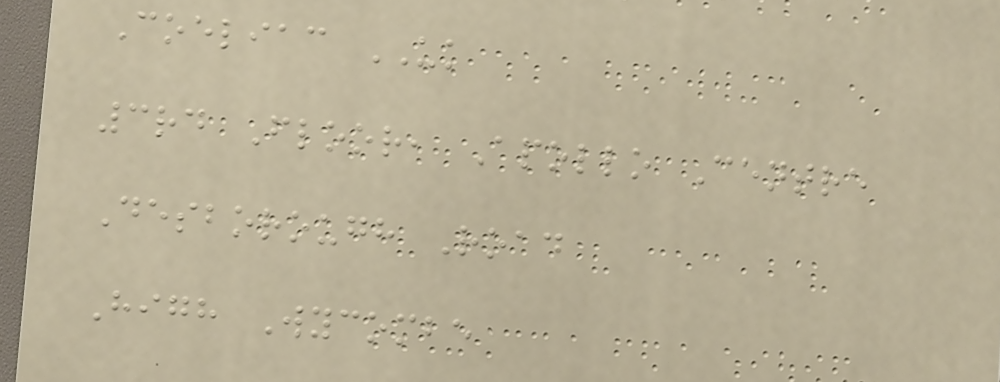Coeliac UK
3rd Floor, Apollo Centre
Desborough Road
High Wycombe
